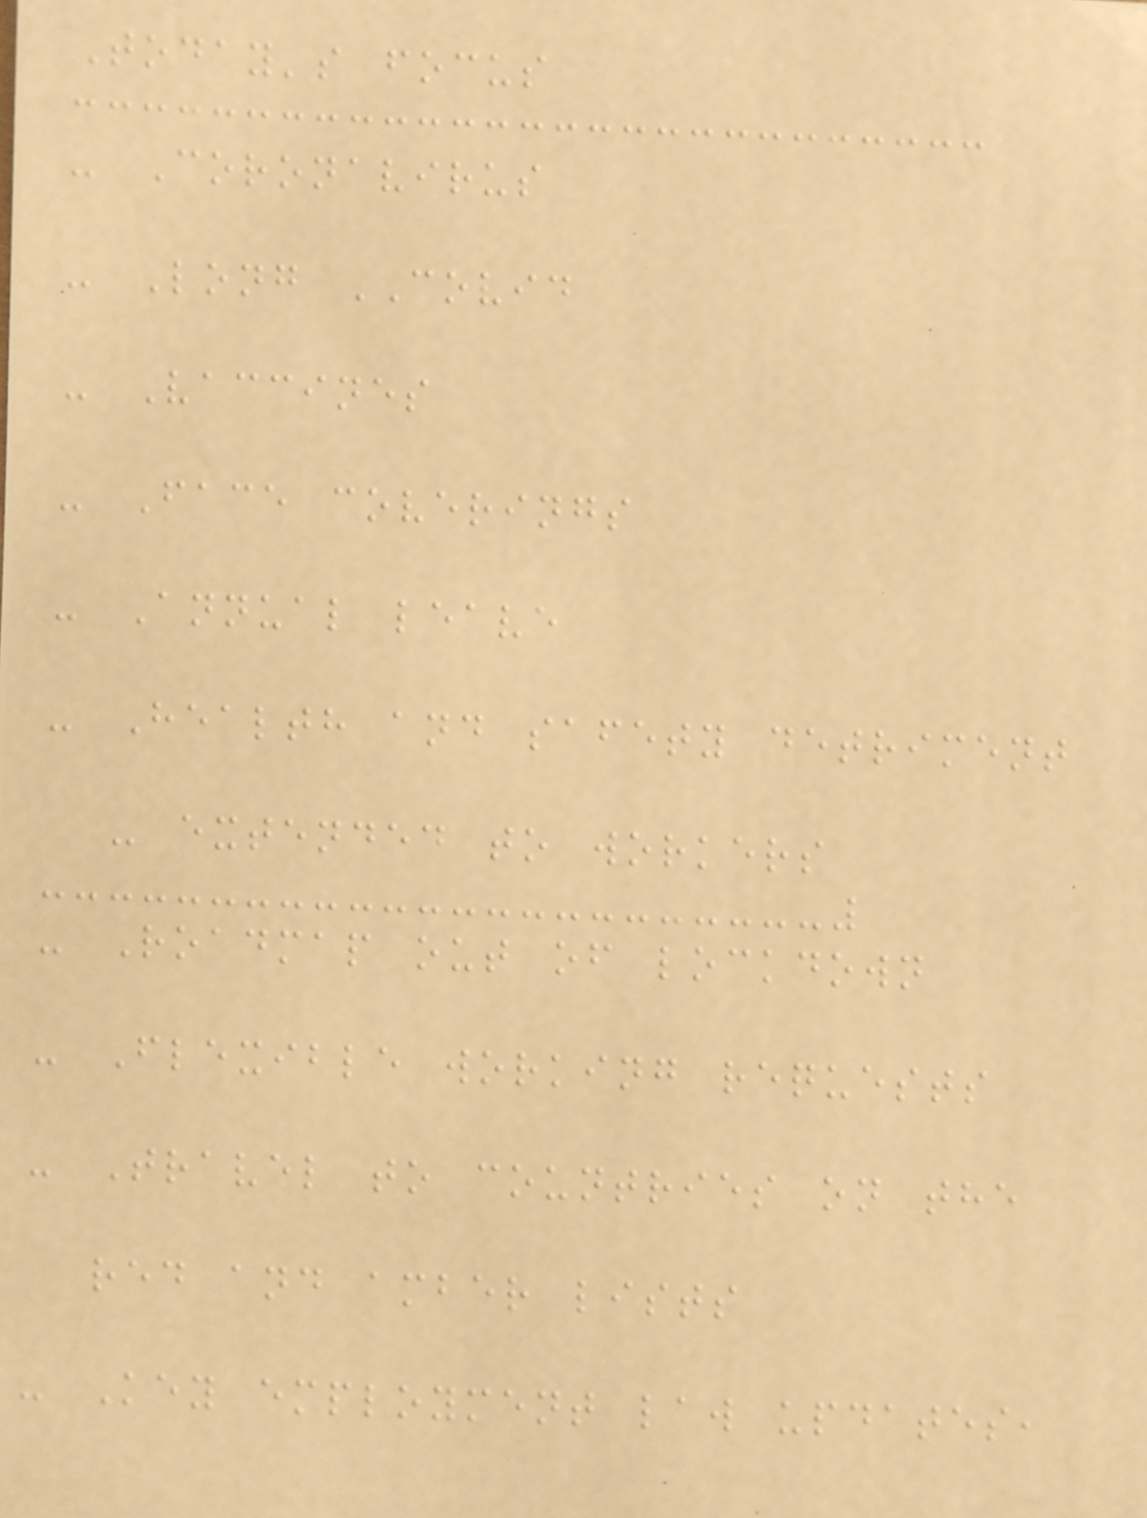Today's focus
- Coronavirus
- Long COVID
- Vaccines
- Face coverings
- Annual leave
- Health and safety detriment
- extended to workers
- Roadmap out of lockdown
- Flexible working requests
- Travel to countries on the
red and amber lists
- Key employment law updates,
